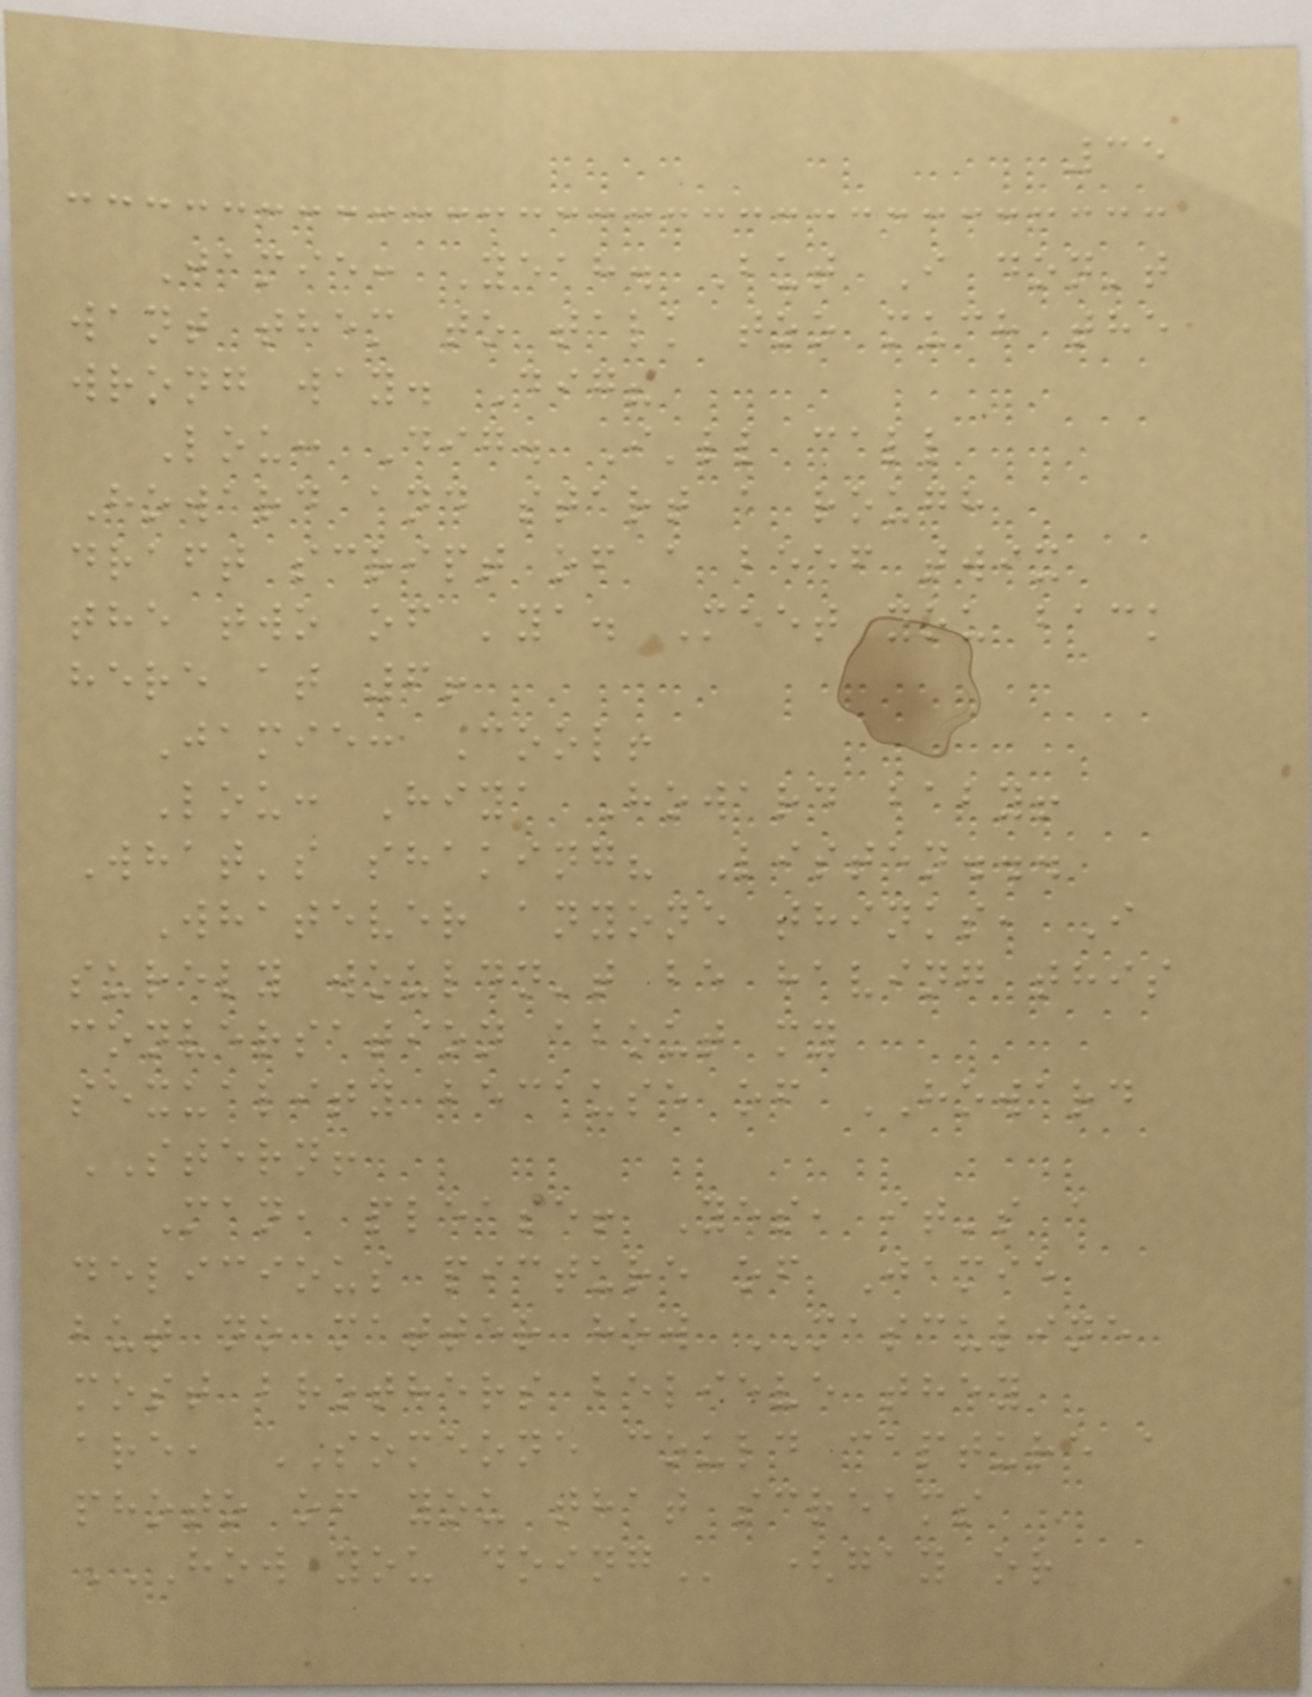35
Jamie: Yeah. But I don't
want them to talk too much the
wrong way. Dig?
Lou: Dig. I'll call
Howard and start a rough
draft script of a beef twix
the two of 'ya. Meet you back
here at 6!
Jamie: Cool!
Lou: Hiya Howard baby!
What's shaking? Listen...
Whatever anyone thinks, I
surely wouldn't be having this
conversation about my
sexuality because of HOWARD
STERN!
Man, please! Yes, it's a
delicious picture of Jamie
but no matter how MASCULINE
most brothers believe they
are, SOMEONE could capture a
photo of you that screams
HOW YOU DOING (gay or
